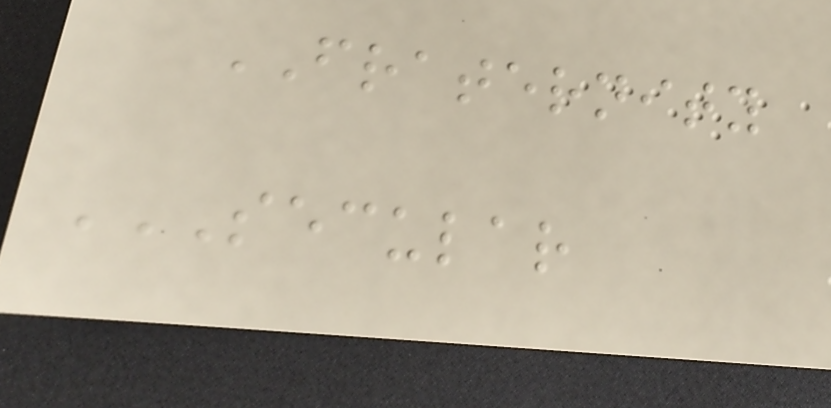FRATERNITY
SECULAR
